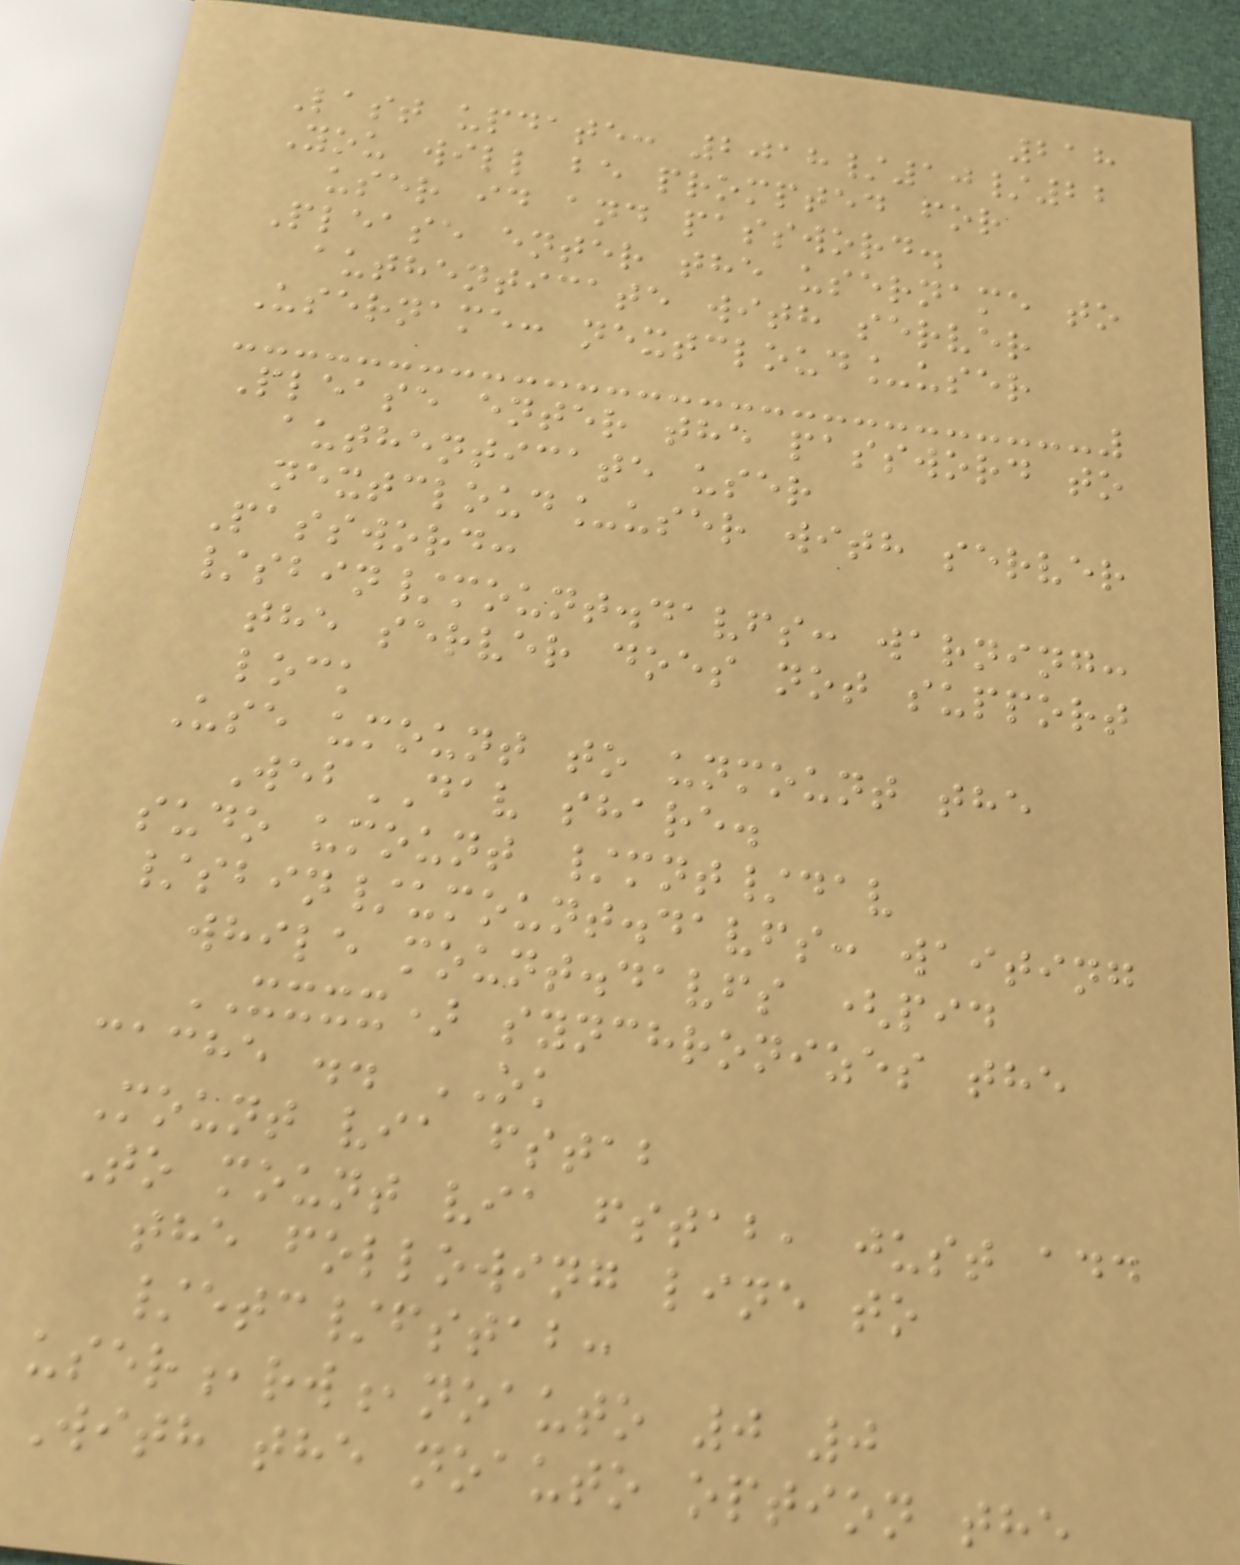218
Last update: 2018/10/22
You will be prompted for
user id and password.
Please enter the username to
authenticate with server
Username: nextcloud_user
Please enter the password to
authenticate user
nextcloud_user with server
Password:
/sbin/mount.davfs: warning:
the server does not support
lock
Use umount to unmount the
WebDAV share.
sudo umount /mnt/dav
/sbin/umount.davfs: waiting
while mount.davfs (pid
XXXX) synchronizes the
cache .. OK
Mount via fstab
To mount via fstab, just add
the following line to
/etc/fstab:
user,rw,noauto 0 0
With the noauto option the
